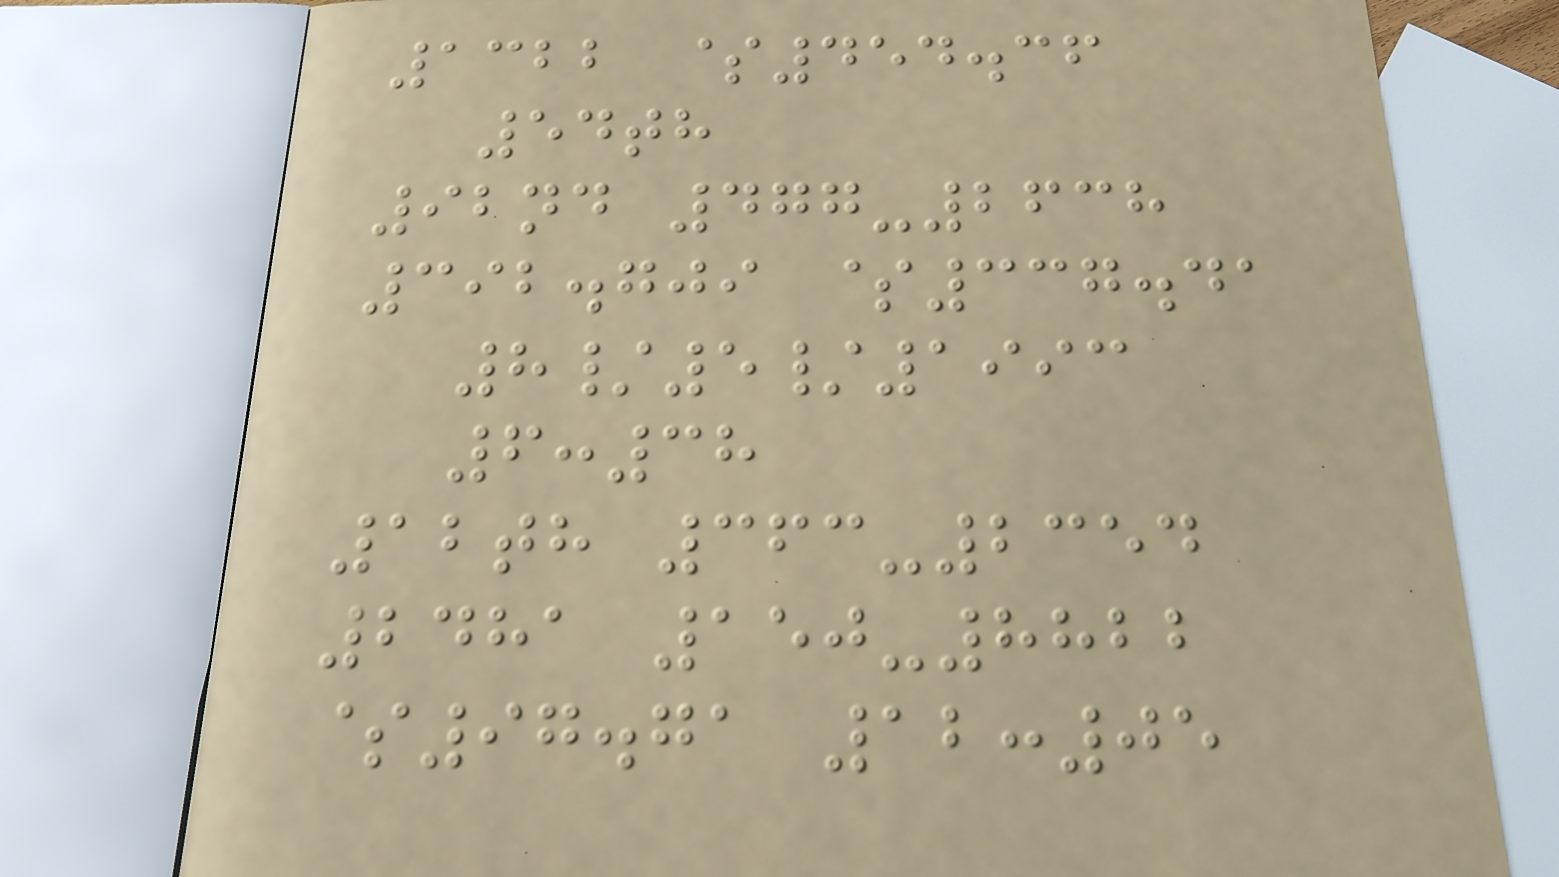1322 $454.36
54th
92nd 477-2638
392.709 $337.41
8/5/1993
6:38
12th 363-2354
2481 150-8822
$97.71 12:05
